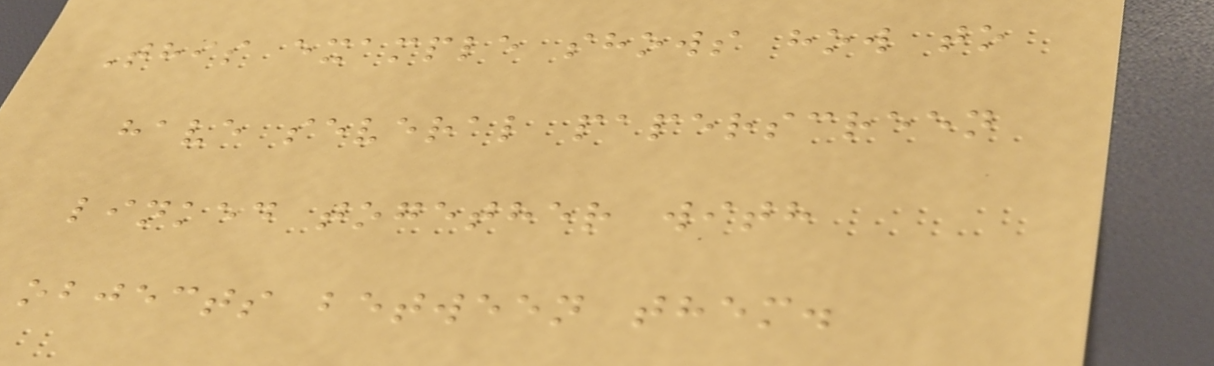This example shows how to
have several paperscreen
linked together with
objects between them.
